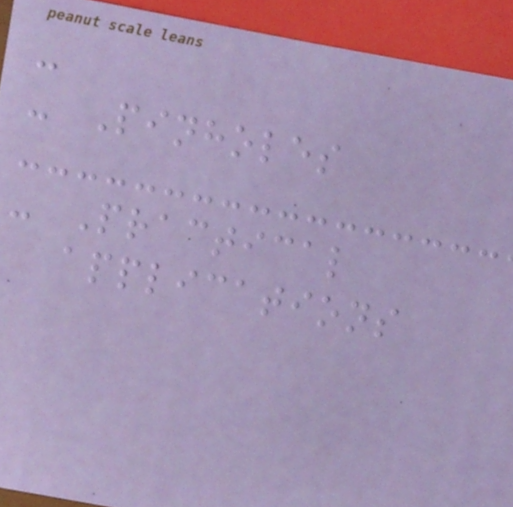-
- Pinholes
- Practical
applications
